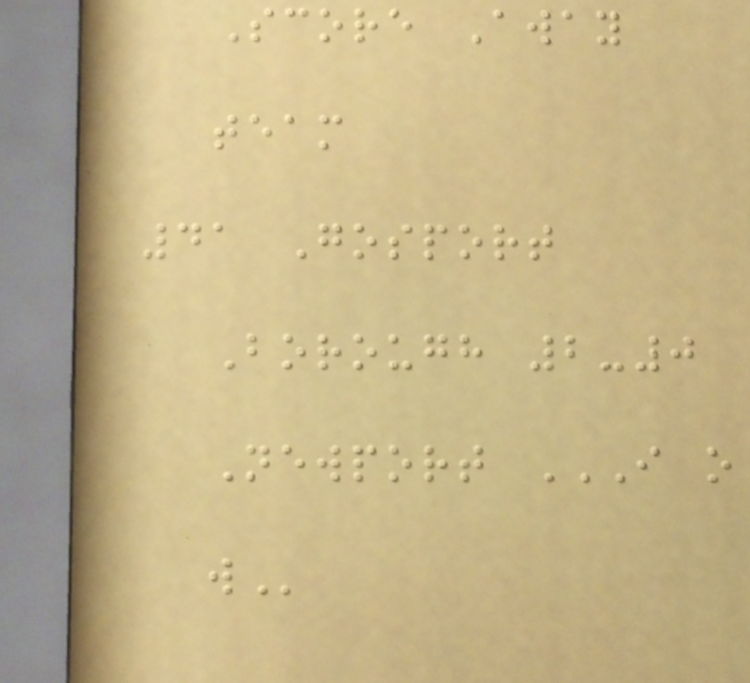Score Away
team
41 Gosport
Borough 2-0
Newport I O
W
